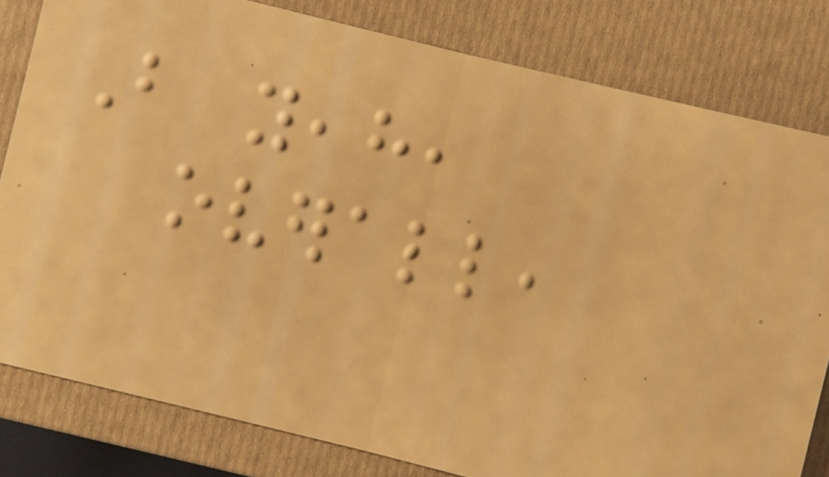But yeah,
overall,
